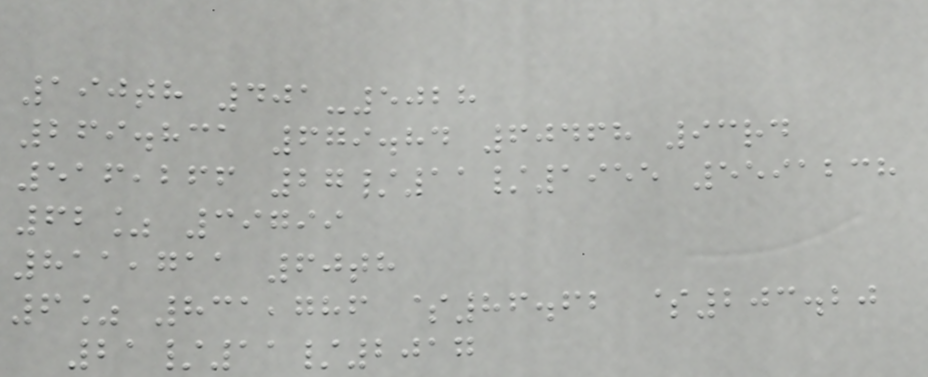190th 401-5028
269.831 679.84 60468 93rd
516,266 27/11/1955 5591238
62% 39799
811,711 60th
6% 831,786 $86.62 $203.20
21/11/2017
